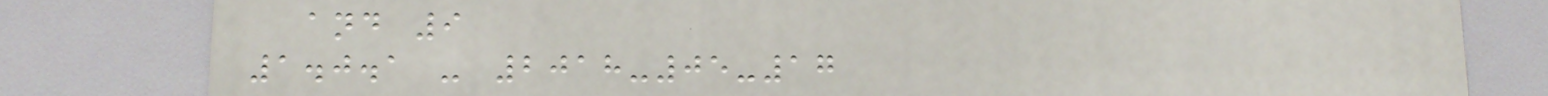and 9
1.0.1 - 2018-05-17
